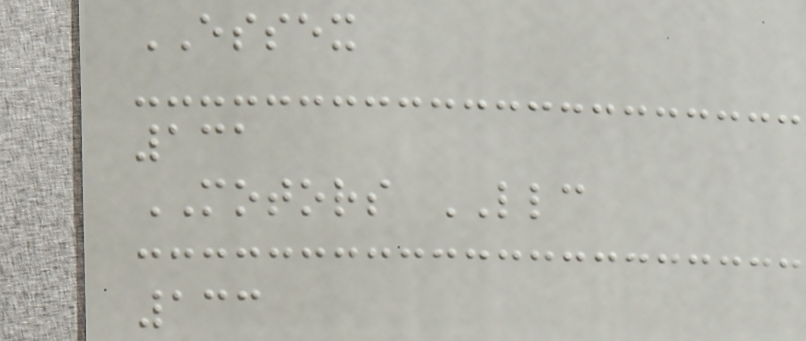ESSEX
131
MOTORS LLC
133
